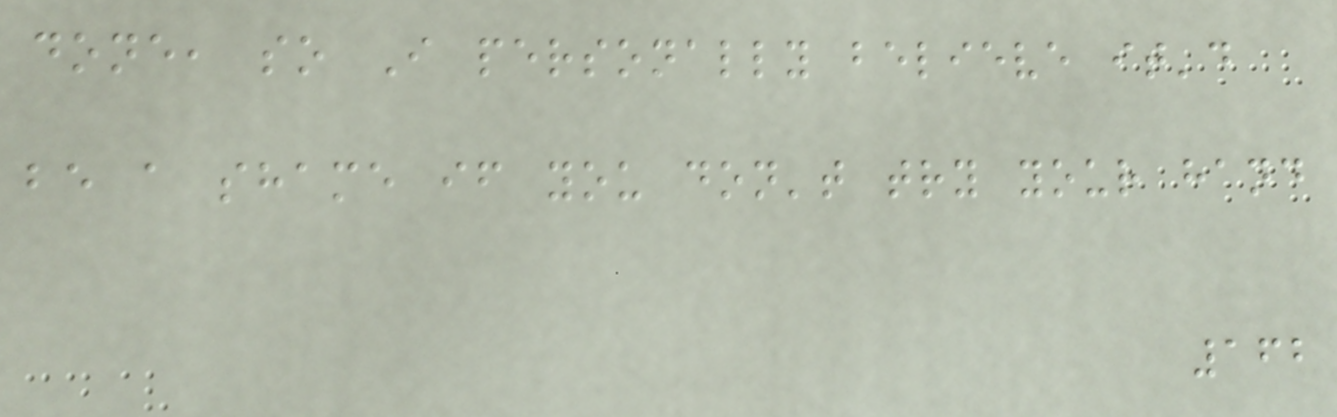done, so I personally believe it'd
be a shame if you don't try your hand
162
